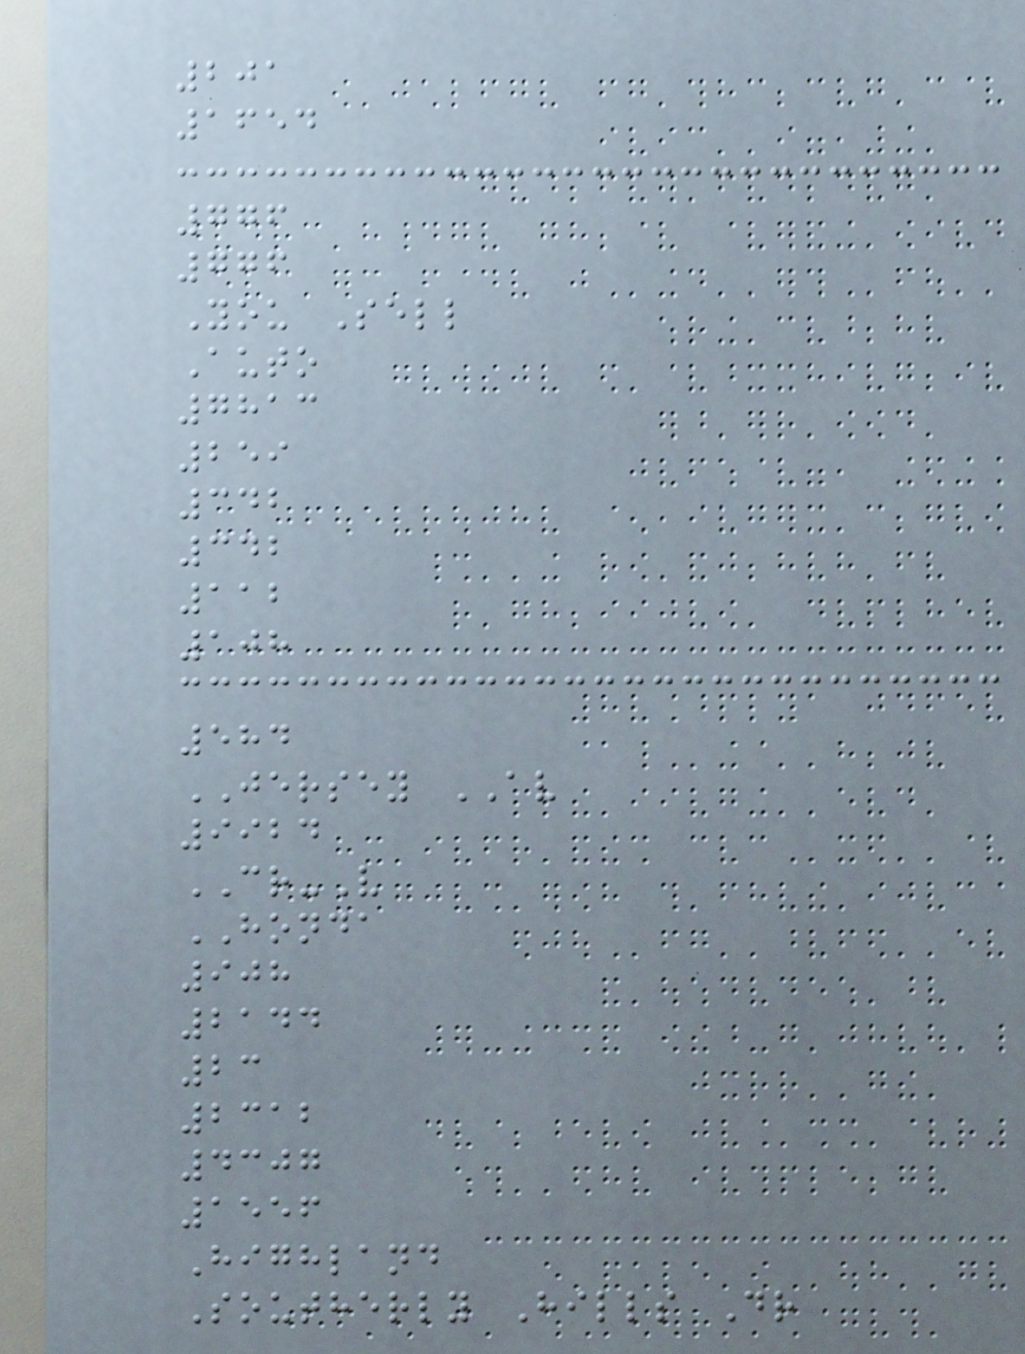201
1654
776
776
You Sell
Auto
7813
259
342
342
112
108
584
JERSEY AV
9924
CR-V
HONDA
908
2144
23
2312
4307
1556
Highland
Southerly Hills Dr
